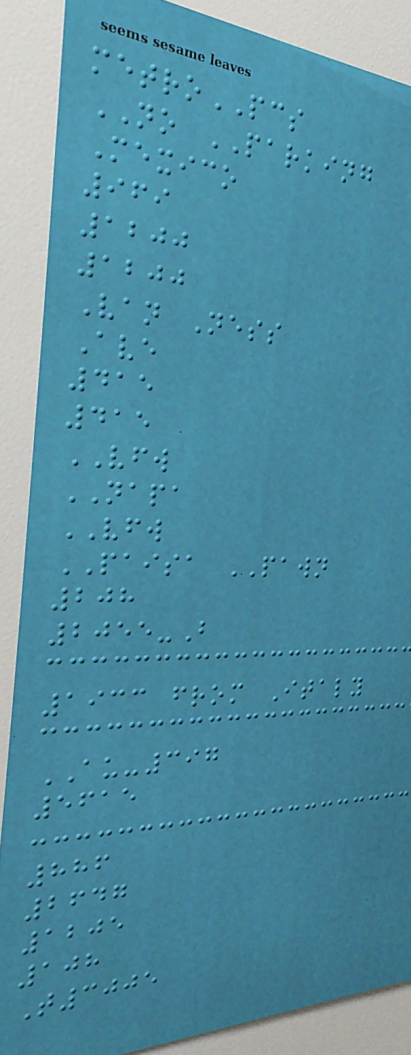metroPCS
NO PARKING
Mexico
969
1200
1200
Van Ness
Ave
415
415
VFW
NAPA
VFW
PAISA PAWN
208
2055-B
1933 from Italy
AU-397
5615
886
2647
1205
108
T3005
